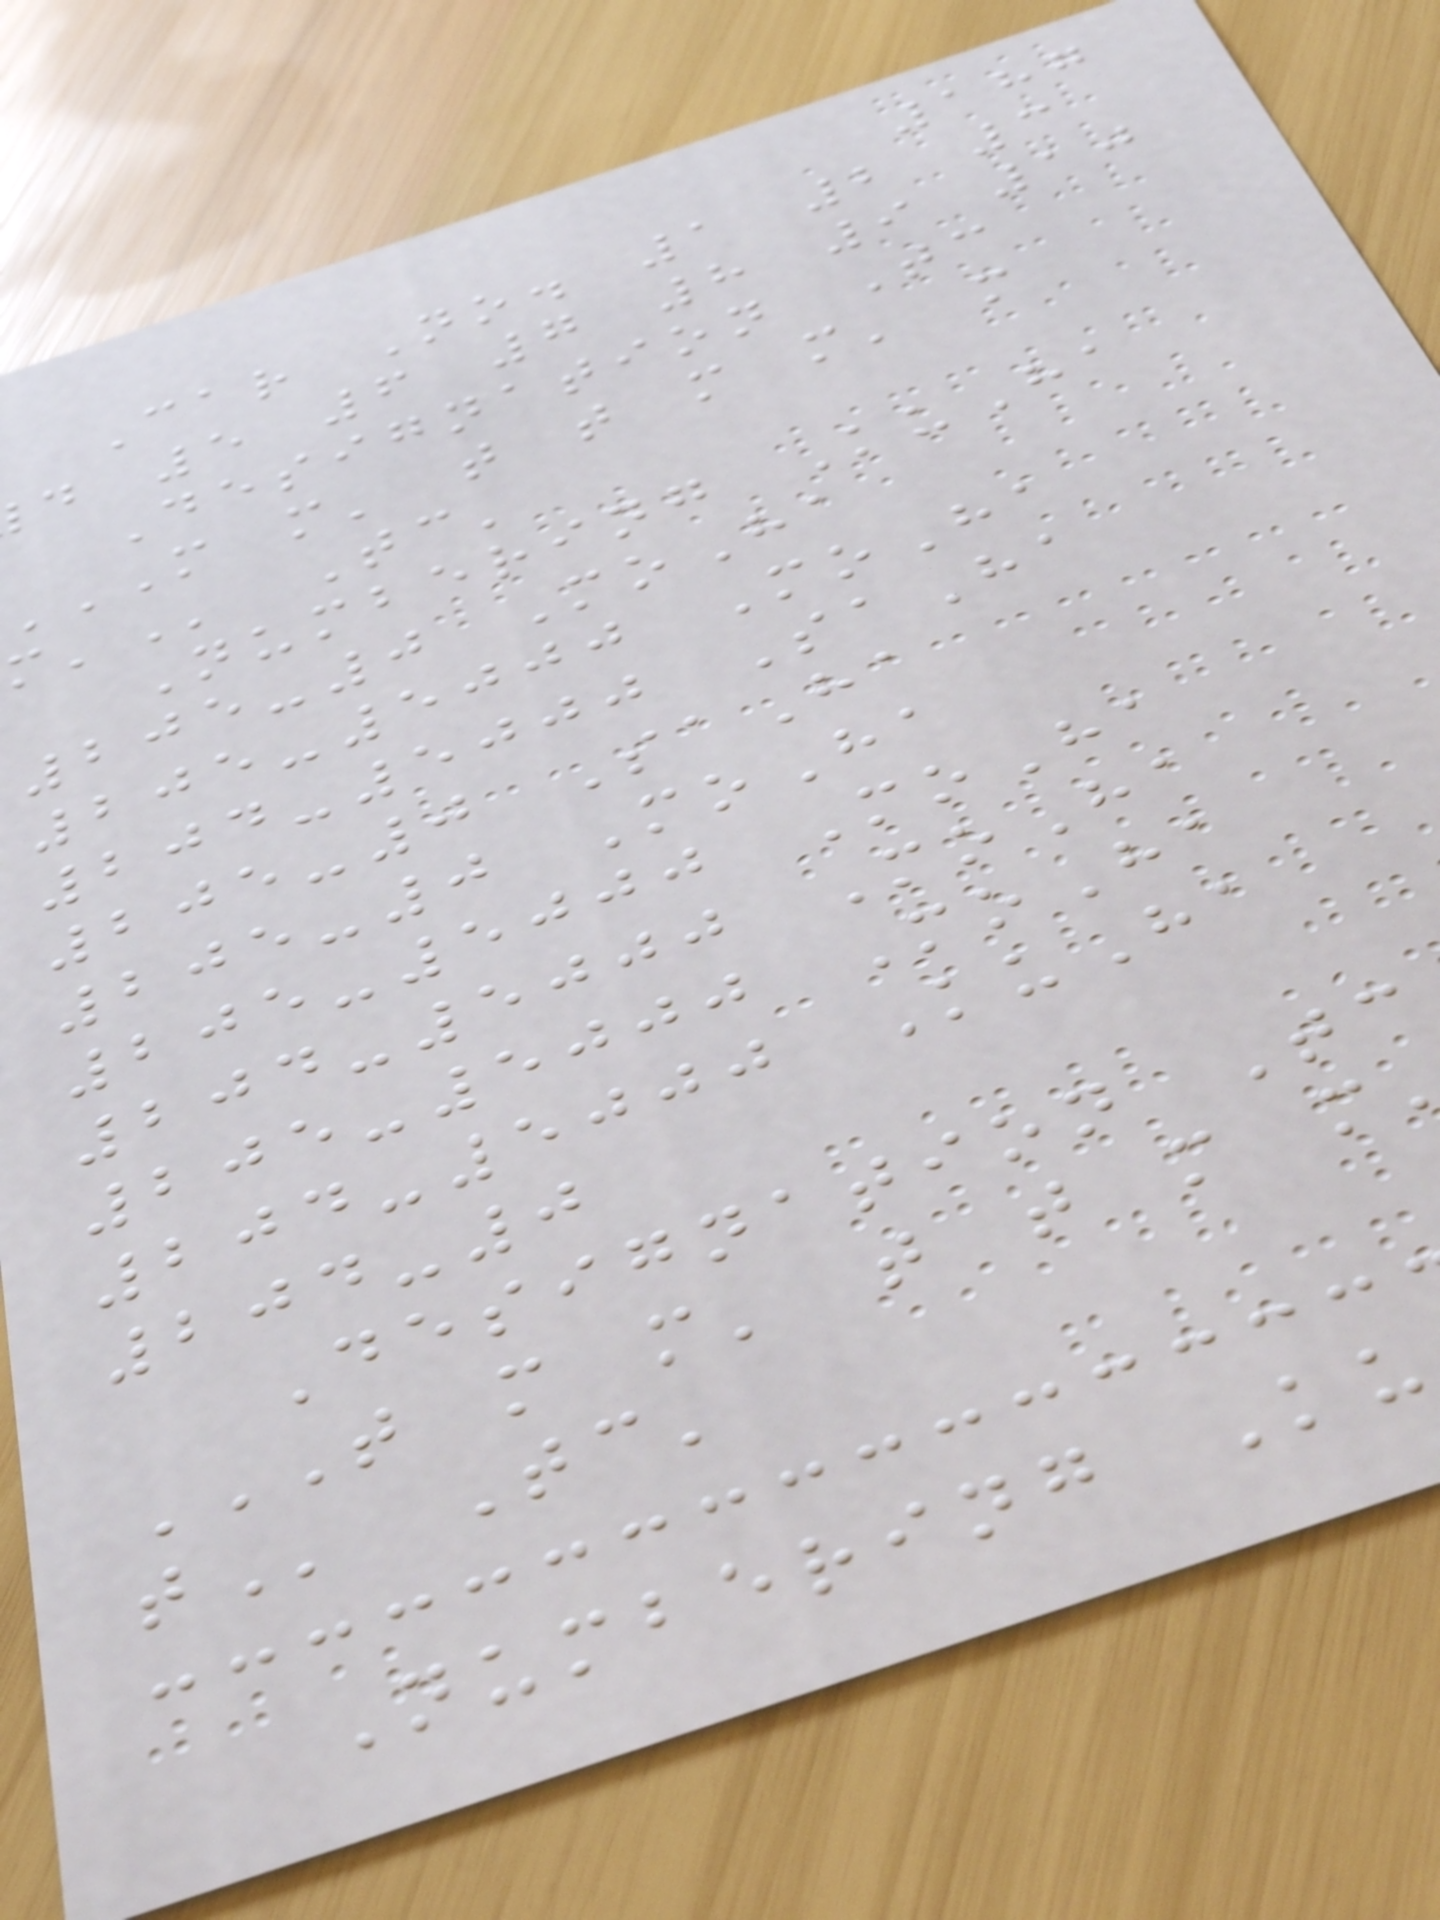187
Car No. 1 2 3
d 5 6 7 8 9 10
Designation Tc
M m' t t m m' m
Tc'
Numbering KuHa
205-0 MoHa
205-5000 MoHa
204-5000 SaHa
205-0 SaHa
205-0 MoHa
205-5000 MoHa
204-5000 MoHa
205-5000 MoHa
204-5000 KuHa
204-0
Designation Tc
Tc'
Numbering Ku
